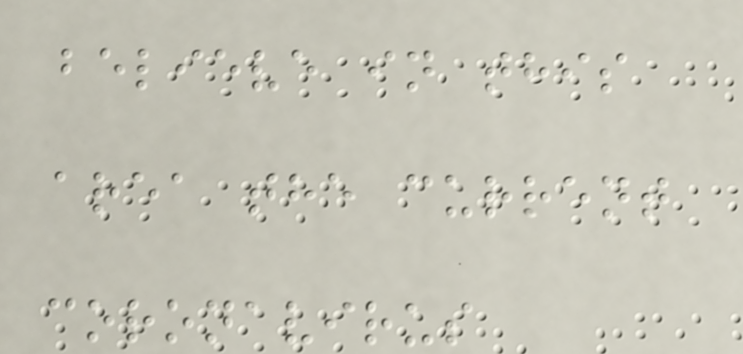believe in this
area the current
coronavirus
